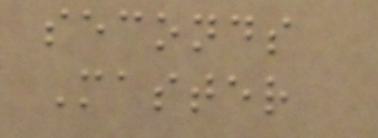seconds
Master
